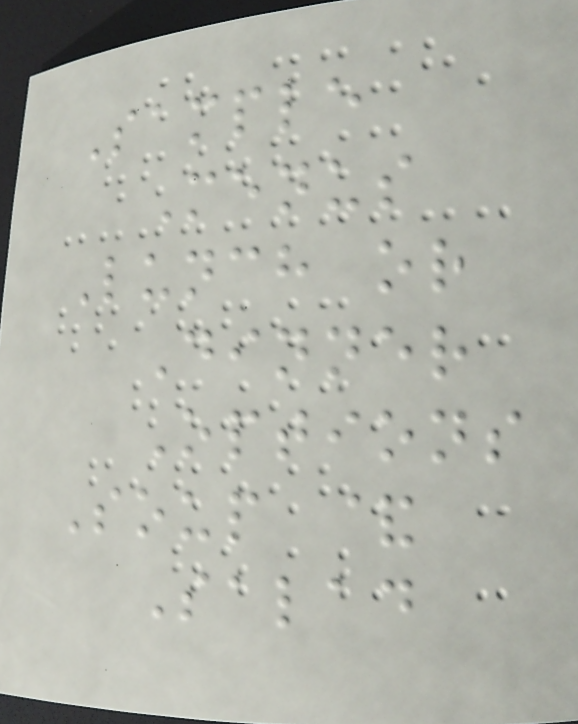Sample
Menus
Lunch or
Dinner
Options
Soup &
Salad
